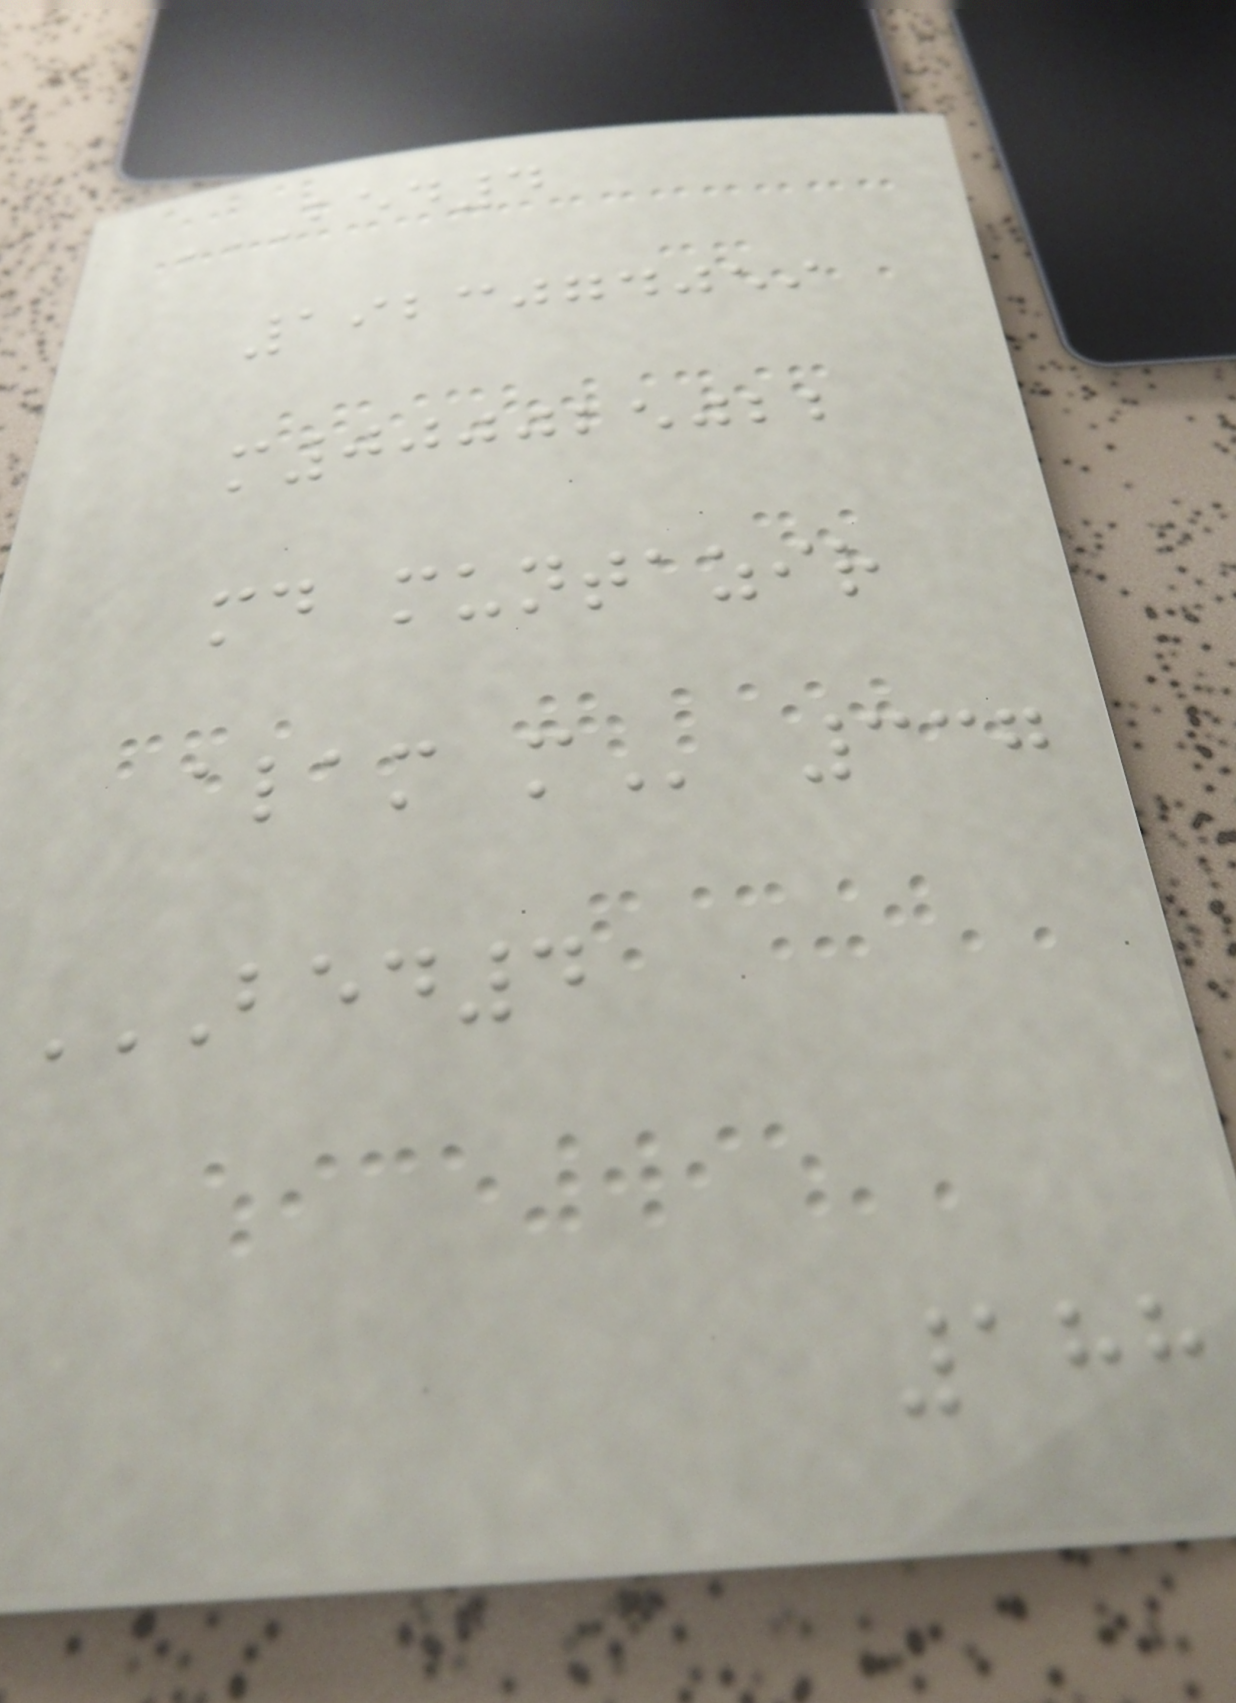BED4
1923074059
M000025022
MD MUNTAZIR
ALAM M 337
BED4
188
